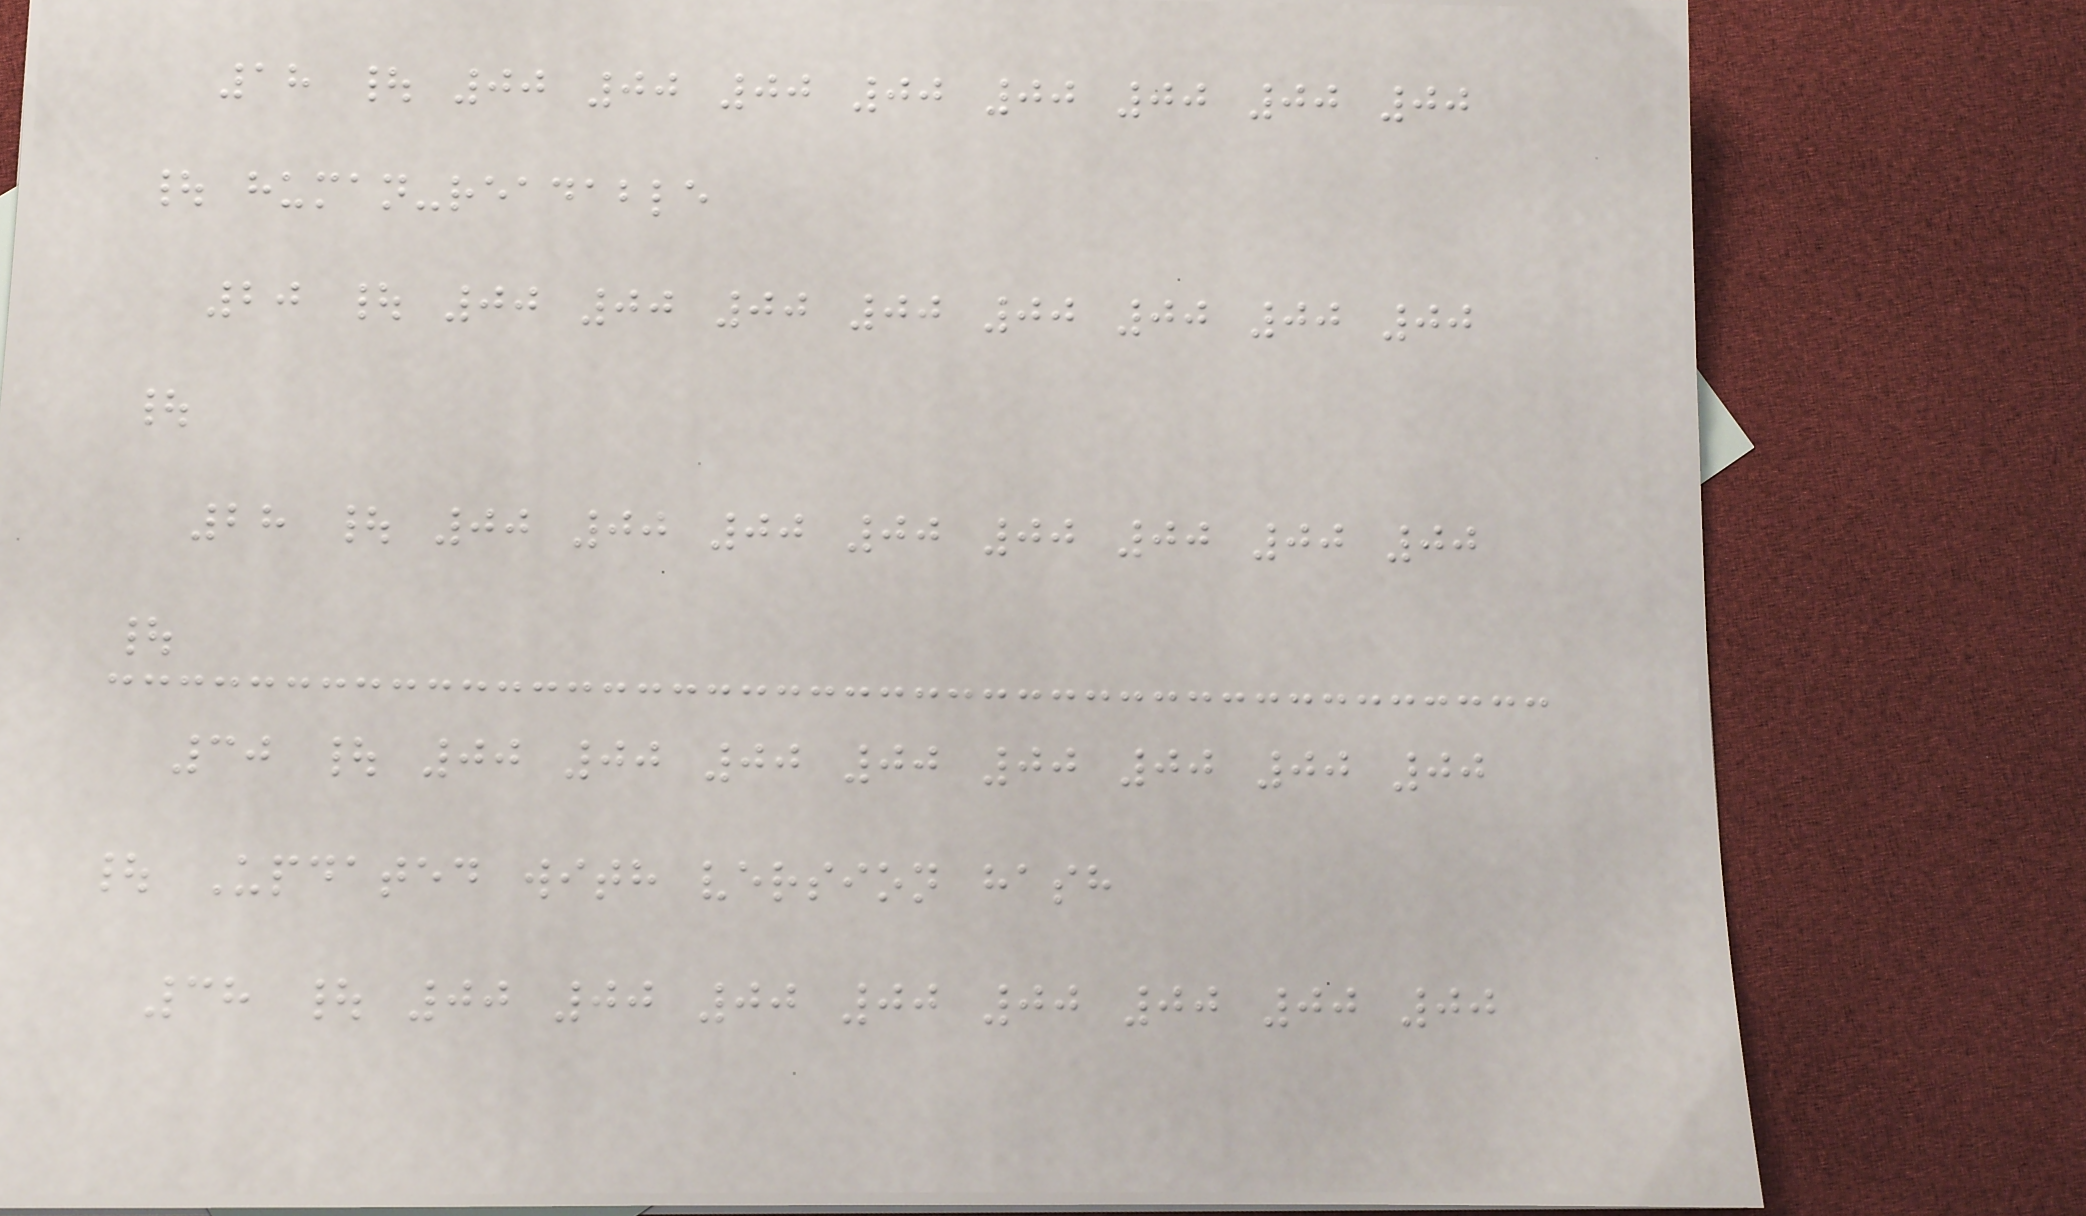18 | 00 00 00 00 00 00 00 00
| human-readable
20 | 00 00 00 00 00 00 00 00
|
28 | 00 00 00 00 00 00 00 00
|
30 | 00 00 00 00 00 00 00 00
| Updated with version hash
38 | 00 00 00 00 00 00 00 00
